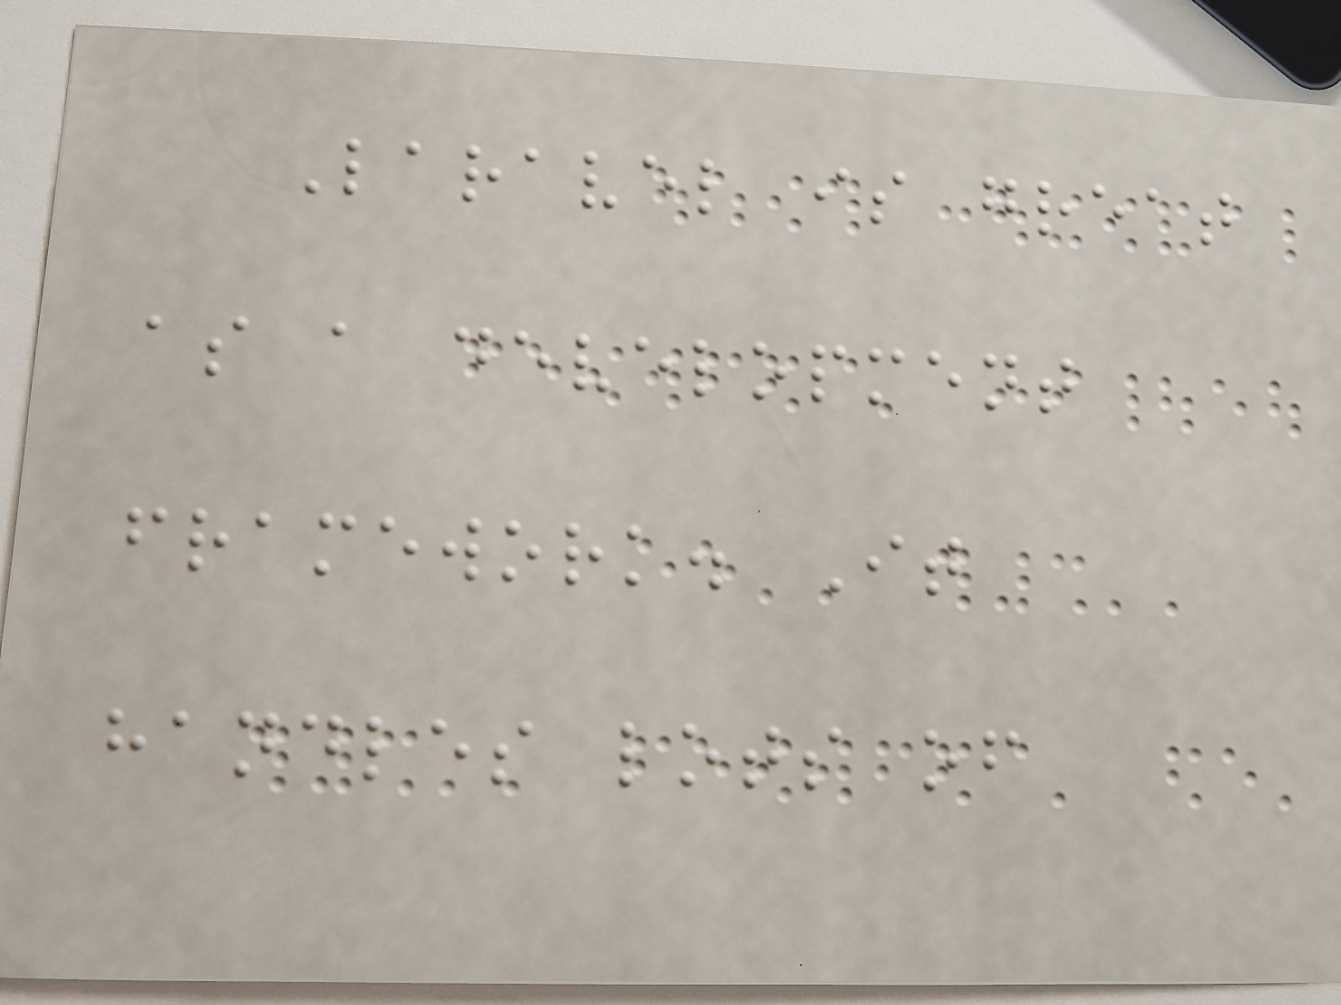Laravel is great
as a development
framework. It
handles lots of
